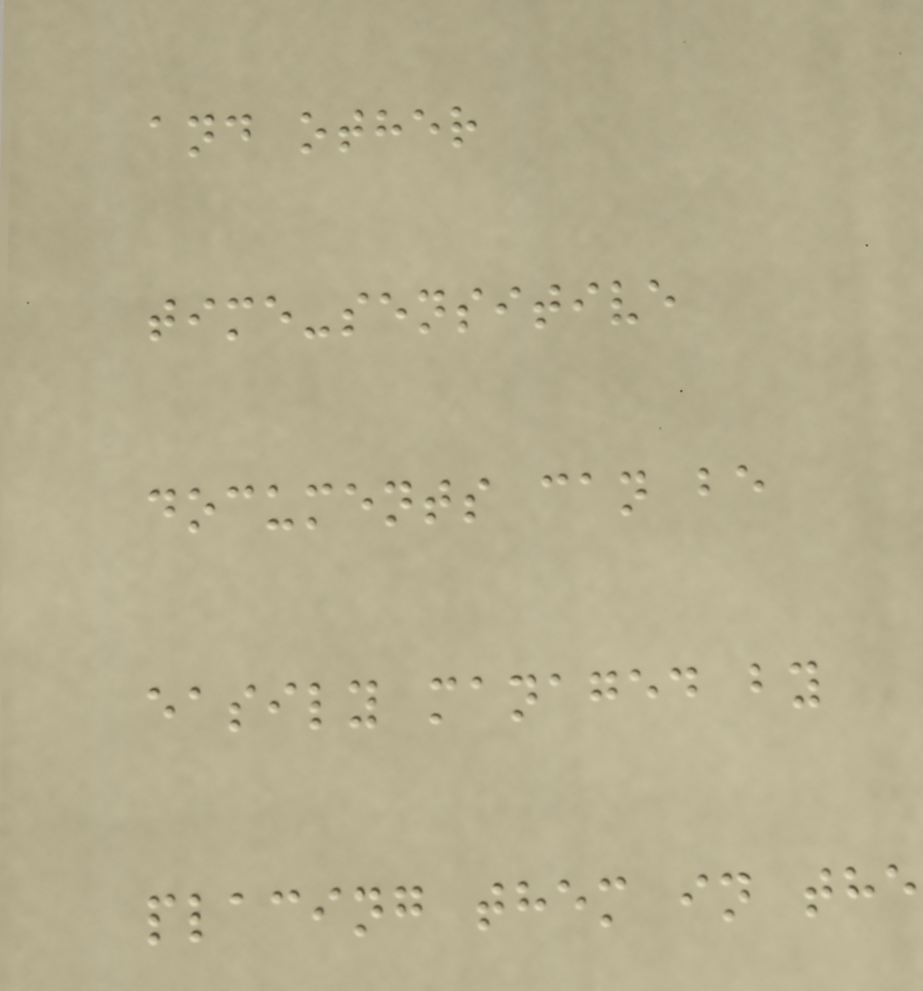and other
time-sensitive
documents can be
easily managed by
placing them in the
